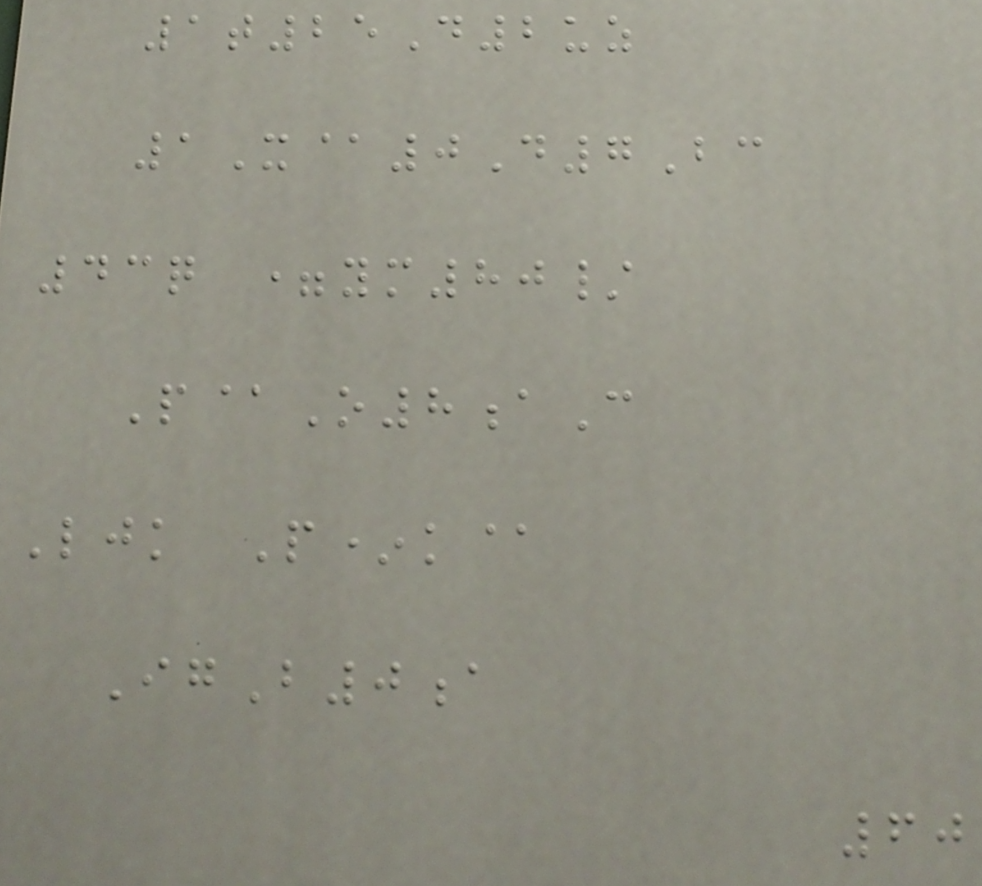1t25D2uz
1X@0D7Bc
43q =ym80/
P@O8aC
Ljk P*k@
IgB0a
60
